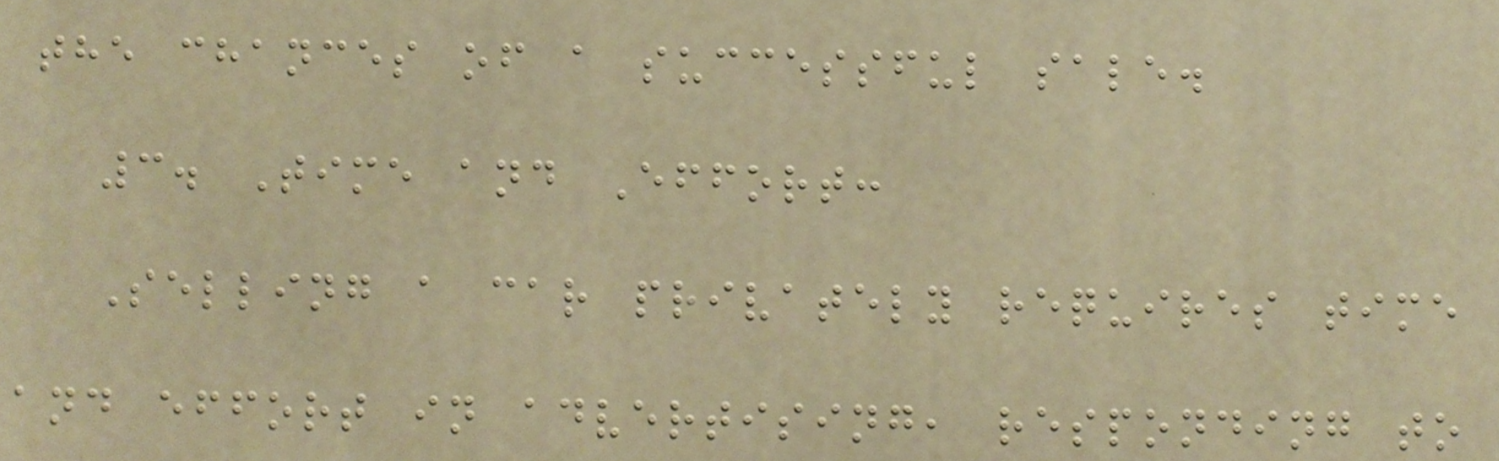the chances of a successful sale.
3. Time and Effort:
Selling a car privately requires time
and effort in advertising, responding to
